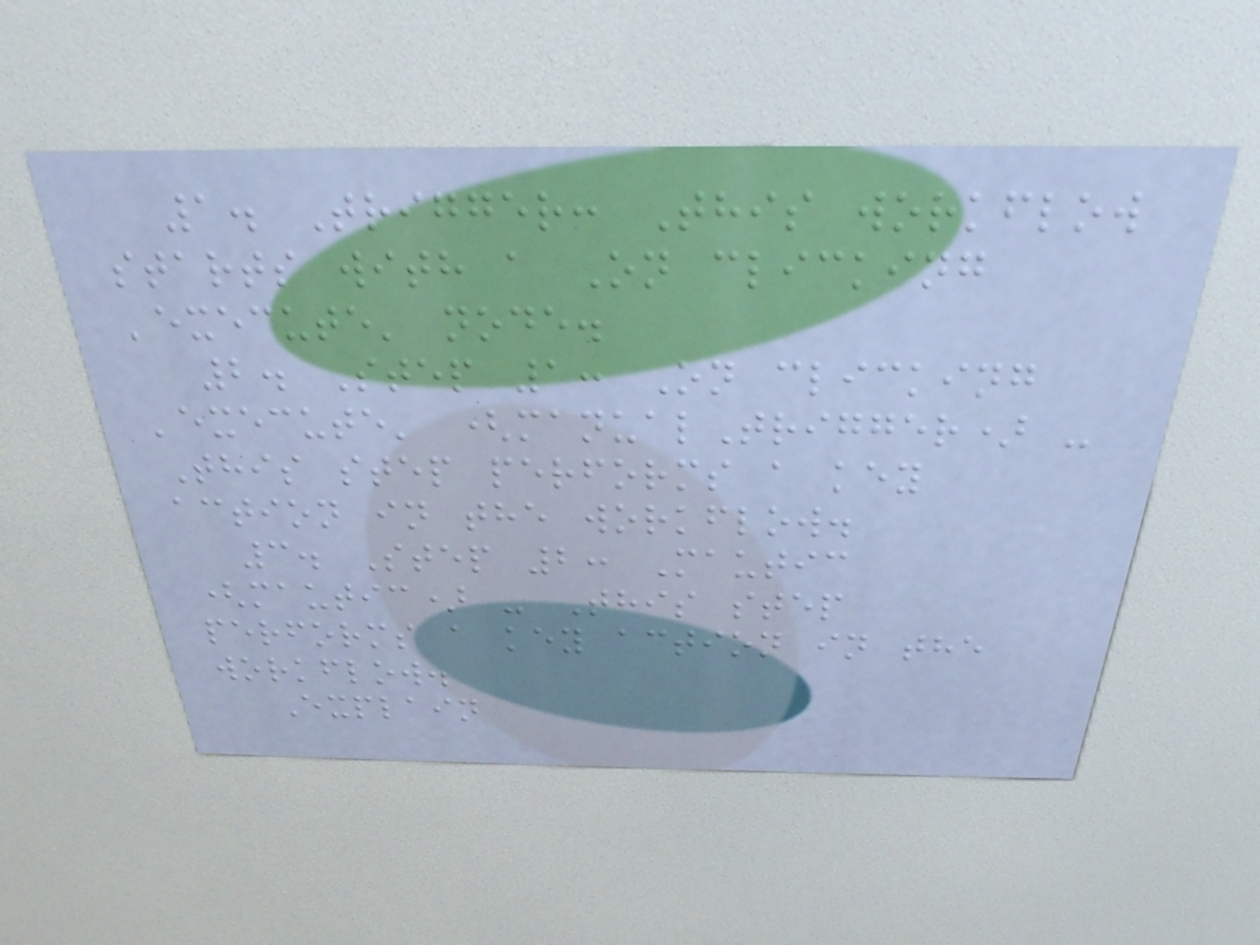1. Trigger: This workflow
starts with a On clicking
'execute' node.
2. Step 1: On clicking
'execute' (manualTrigger) -
This step performs a key
action in the workflow.
3. Step 2: Mautic
(mautic) - This step
performs a key action in the
workflow.
Explain
